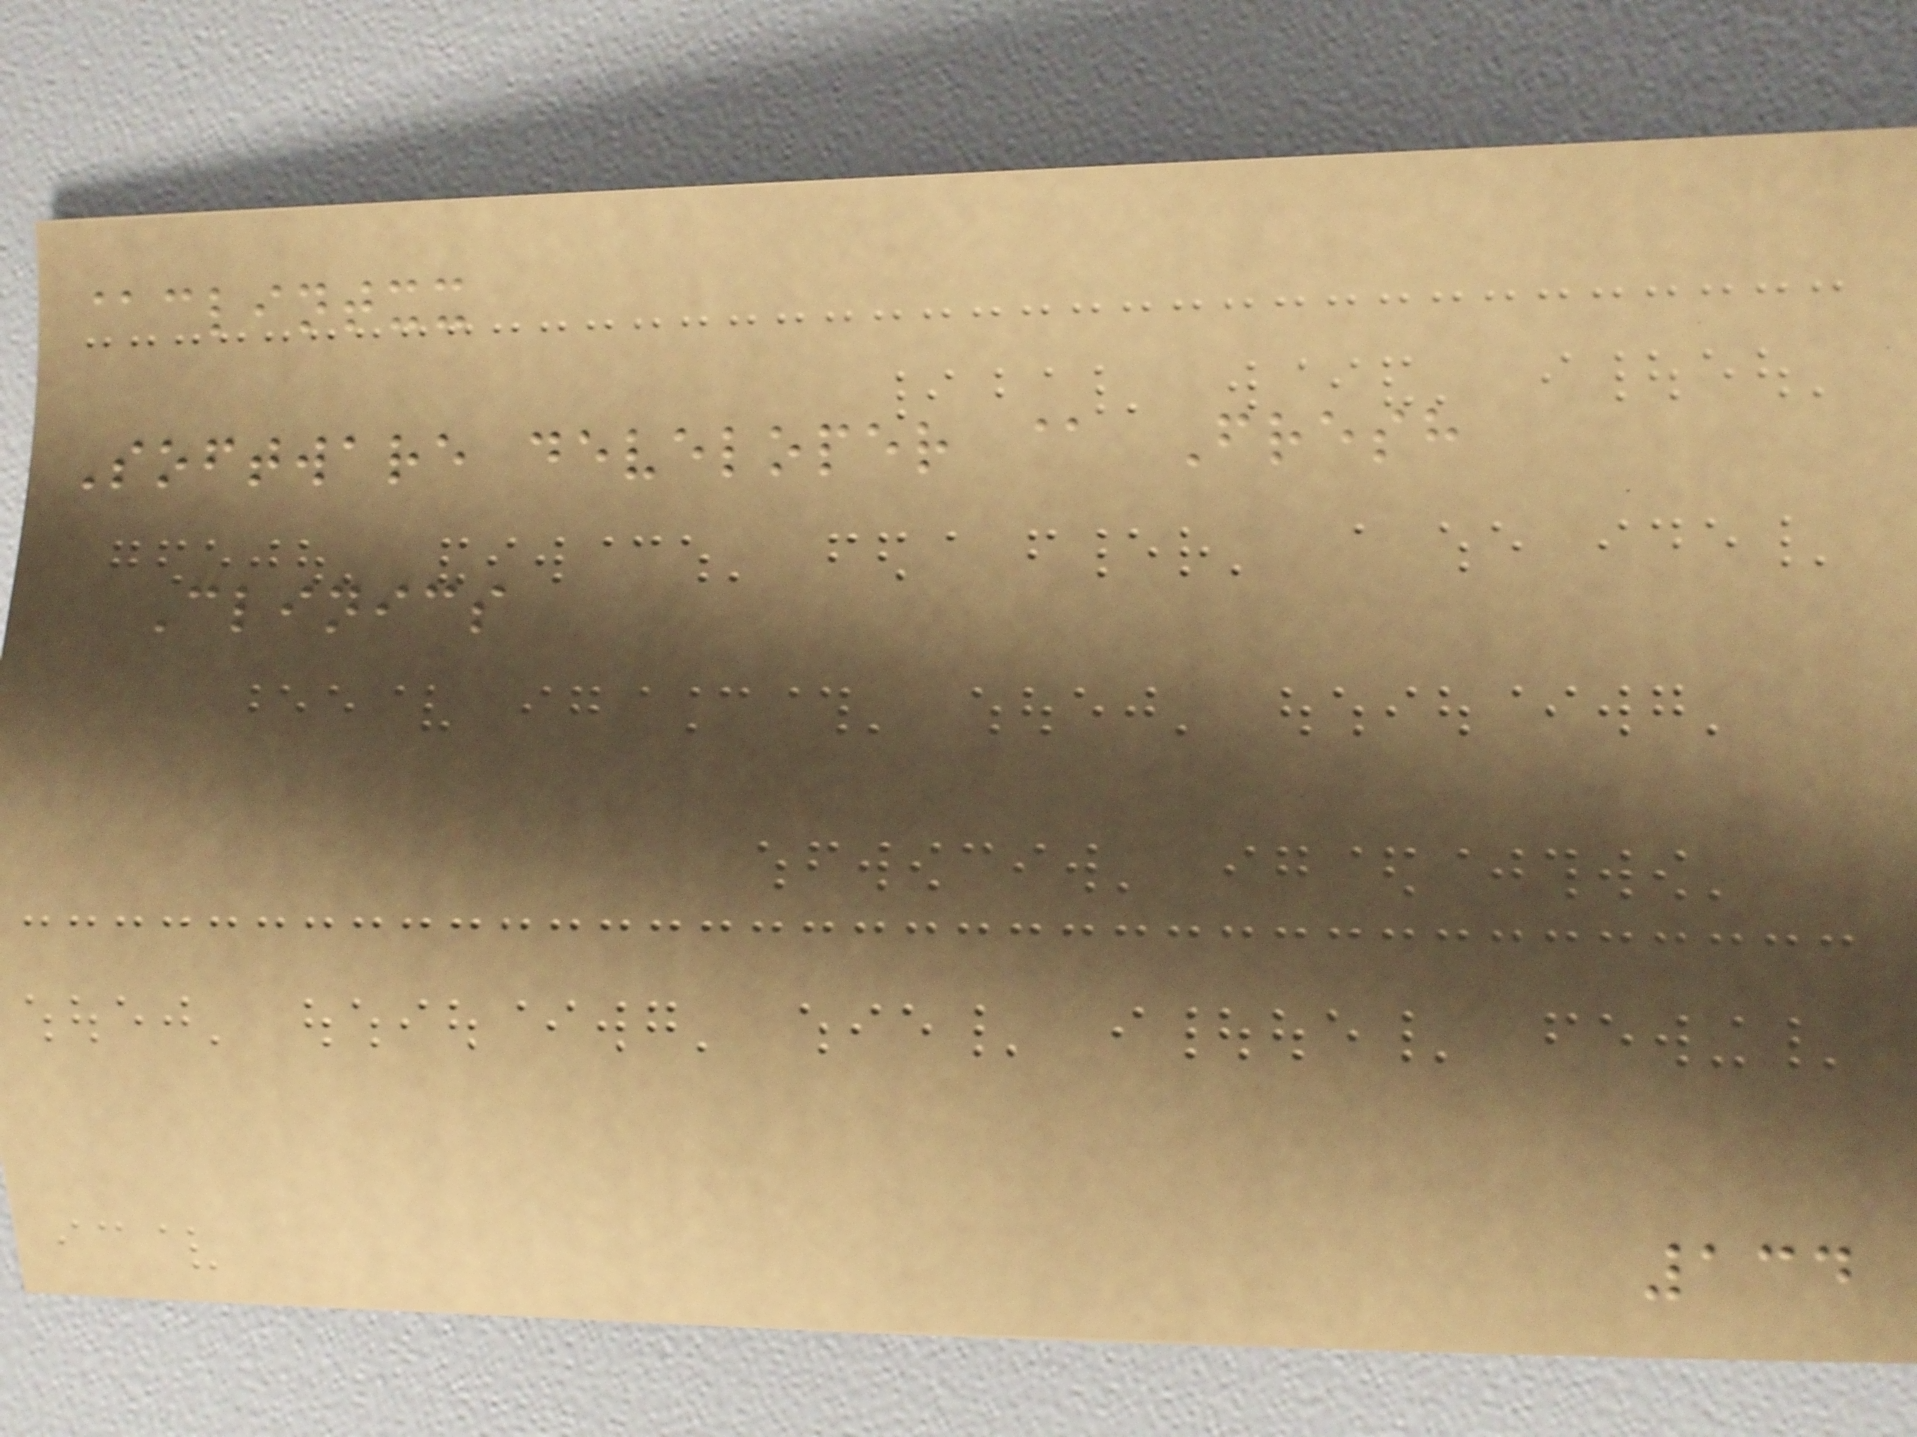@clintxx
Software developer @ Fresh
Clinics
134
